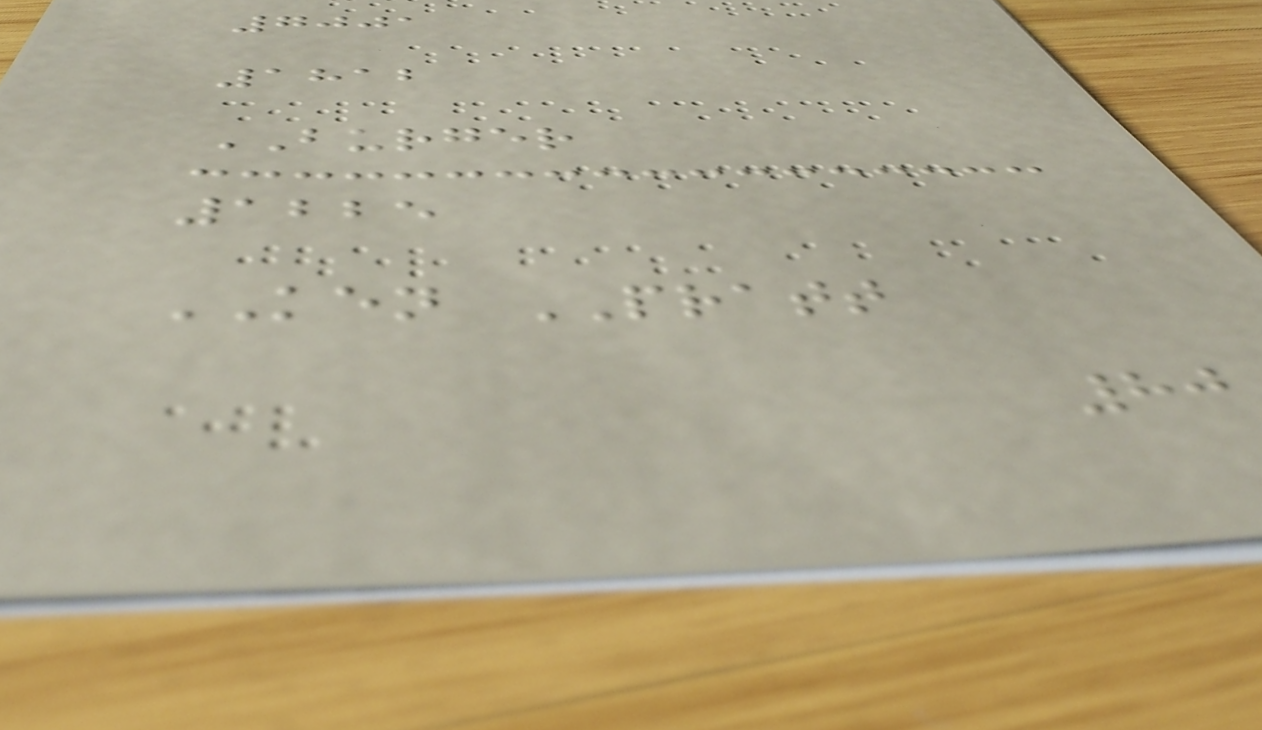7001
1812
BURGER
1225
KEN PRATT
80
